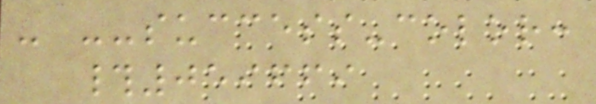- --success-color:
#059669
